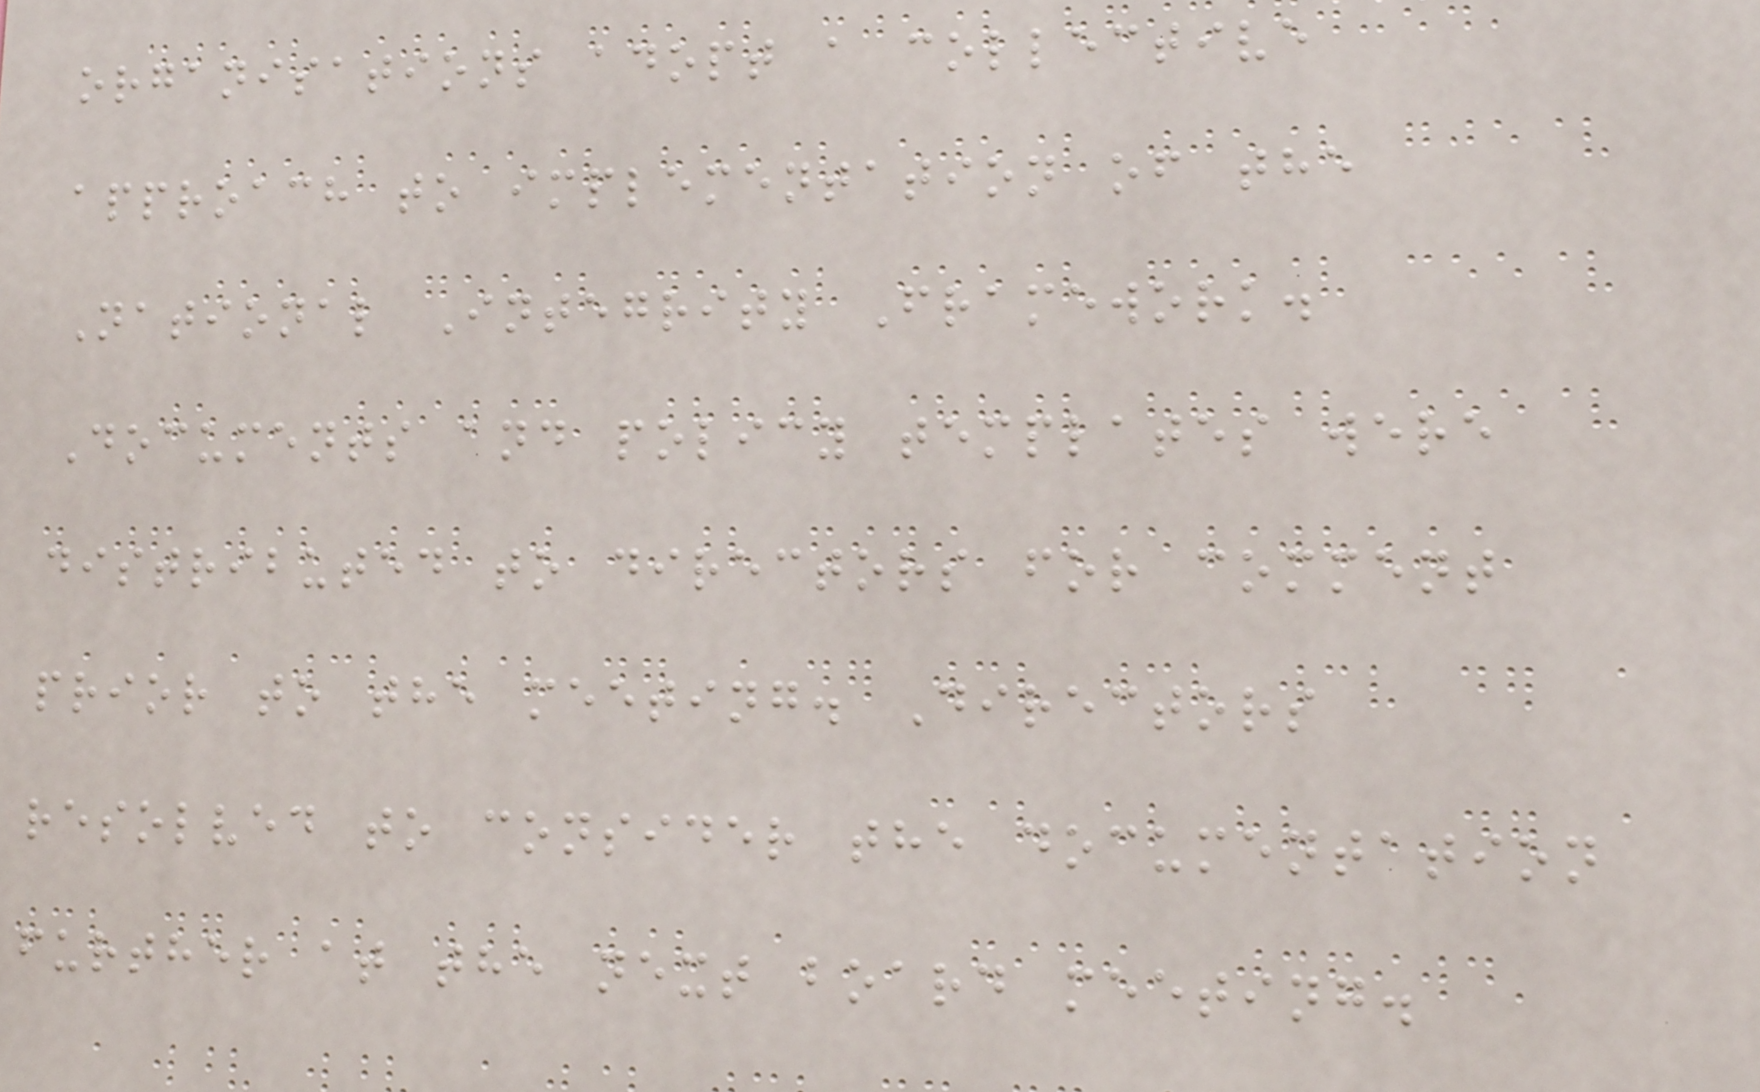organisations adopt a collective
approach to implementation of the
National Integrity Framework.
Documents and policy templates were
distributed to directors for comment
prior to the meeting. Directors
resolved to consider the documentation
further at the next board meeting.
